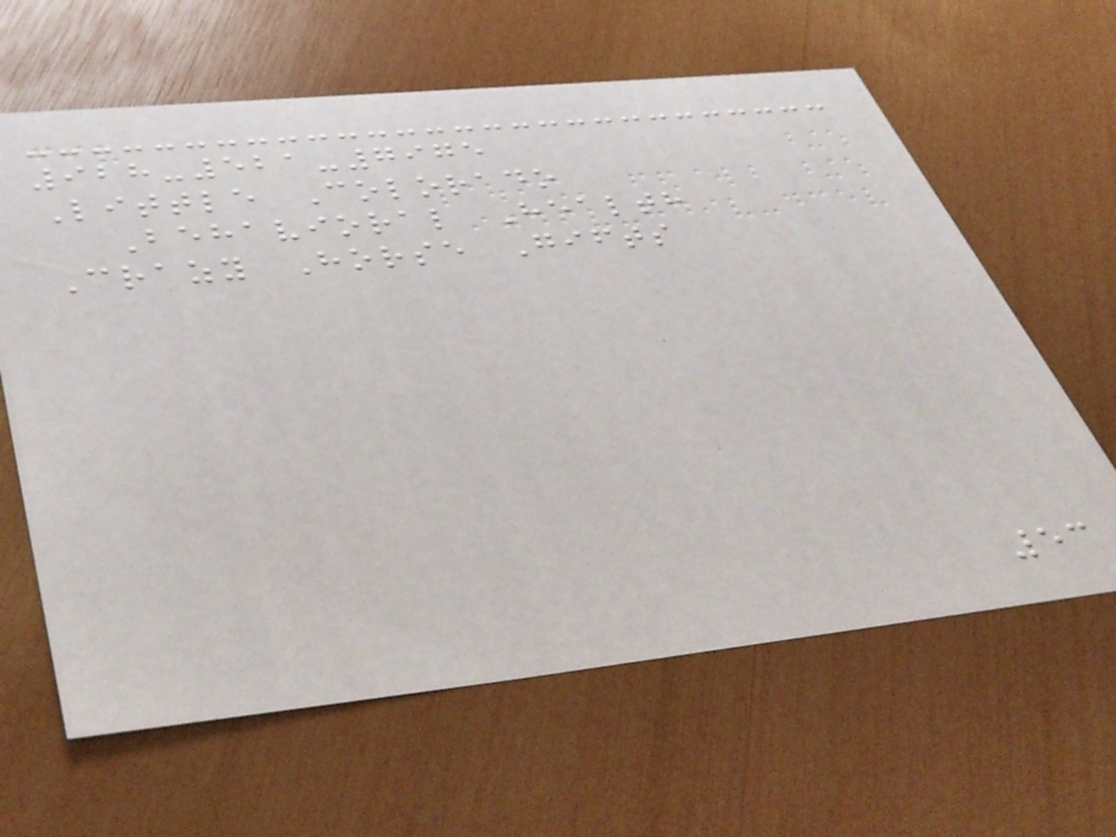928-521-7975
Little Colorado
Behavioral Health
Crazy Horse Gifts
53
